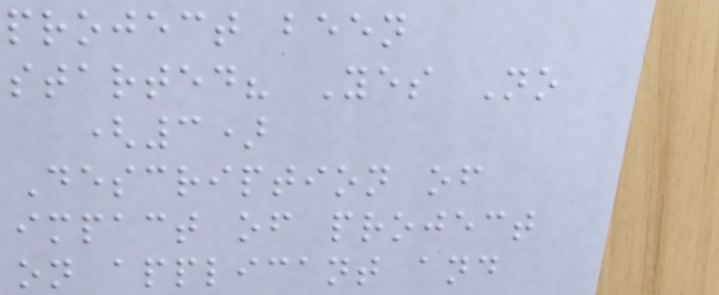project been
started? Yes No
(3)
Description of
impact of project
on applicant and
